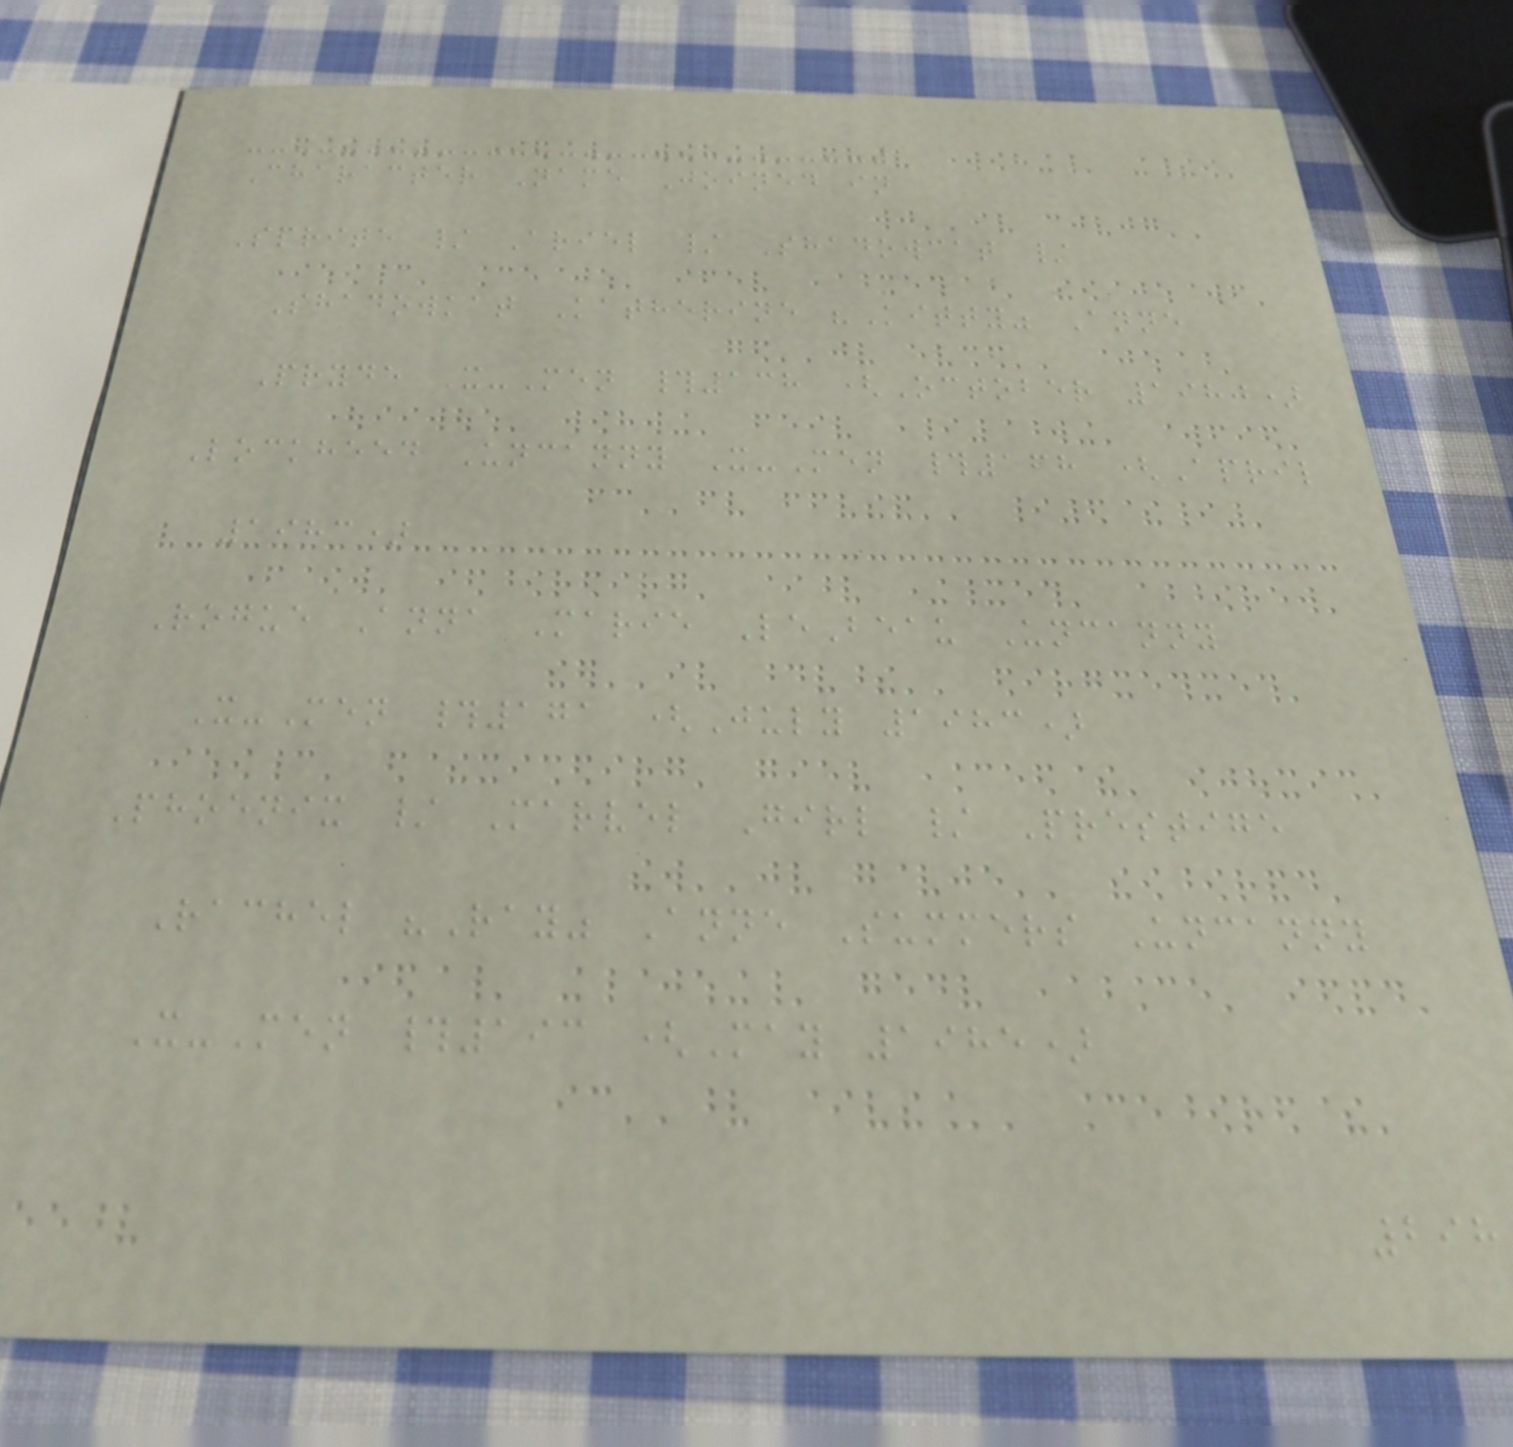Character Name Joined in
Sprite / Ariel / Shadowcat /
Shadowkat Katherine "Kitty" Anne
Pryde X-Men #138 (October 1980)
Lockheed Uncanny X-Men #168 (April
1983)
Rogue Anna Marie LeBeau Uncanny
X-Men #171 (July 1983)
Phoenix / Marvel Girl / Prestige
Rachel "Ray" Anne Summers Uncanny
X-Men #193 (May 1985)
298
